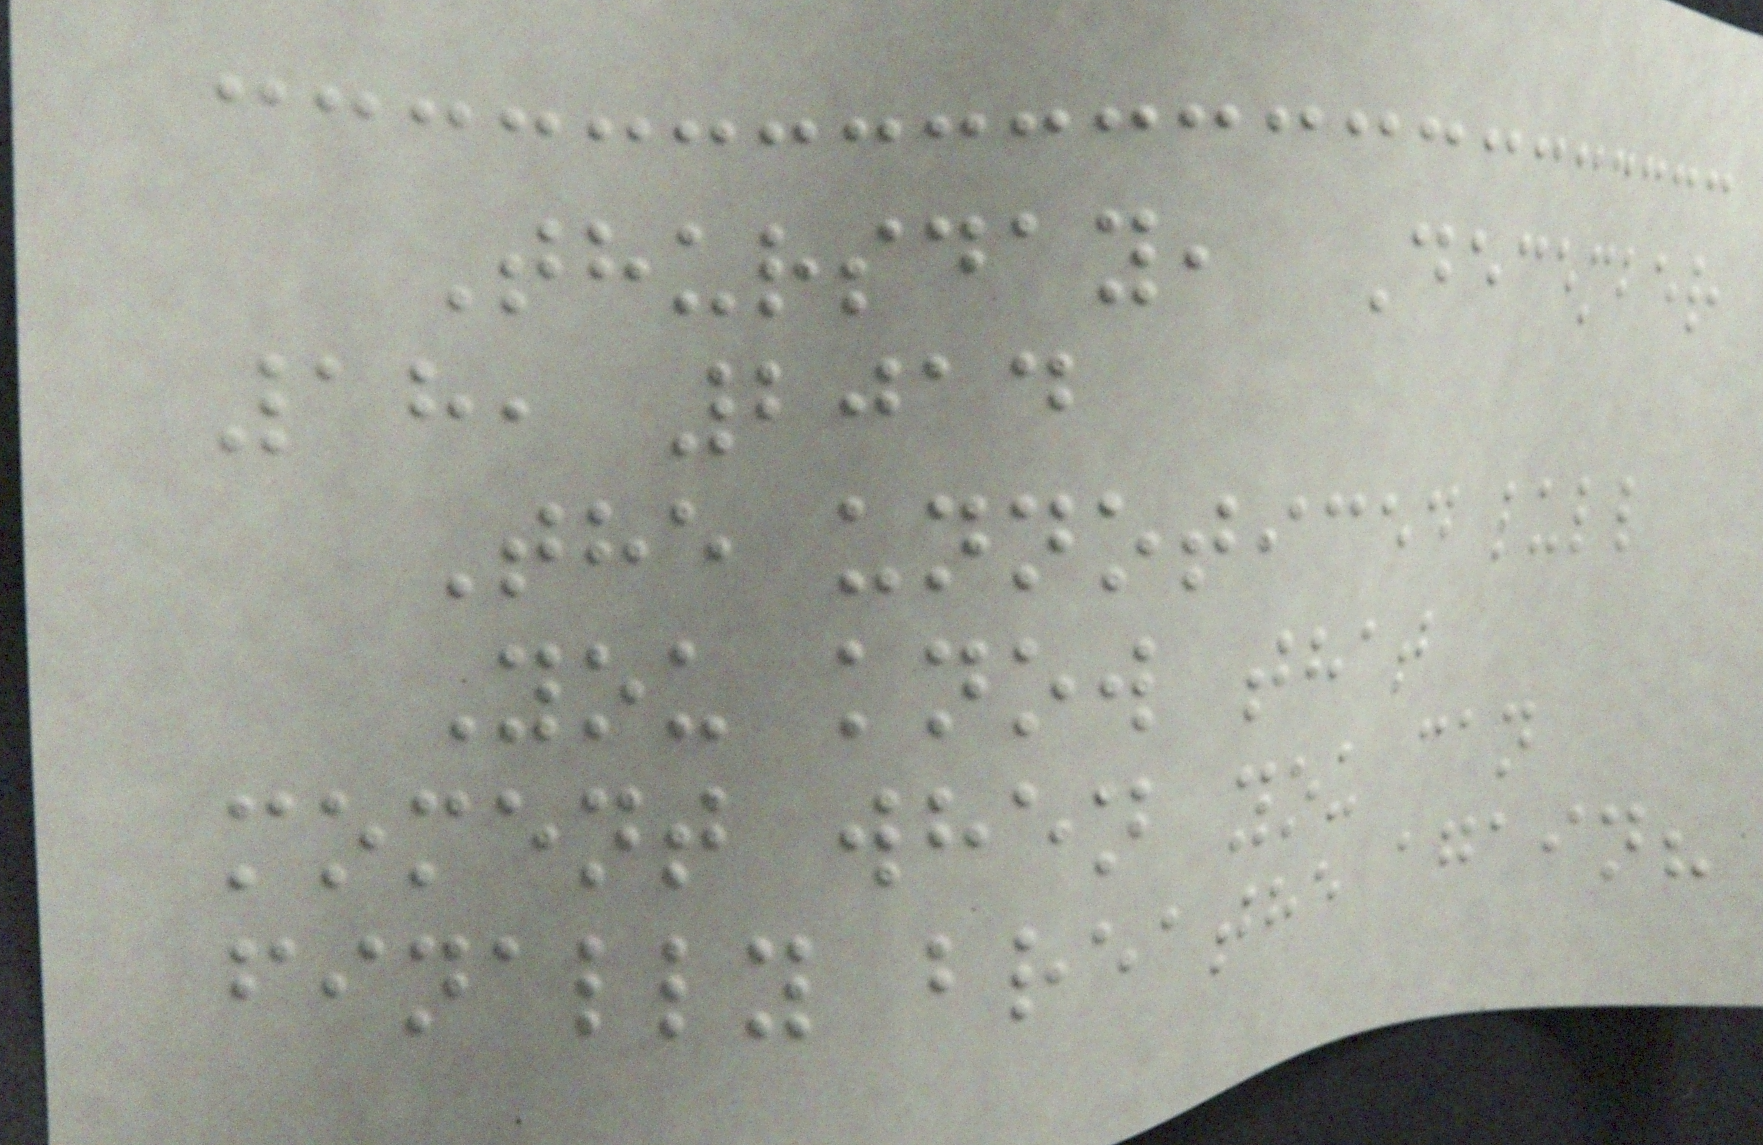Thursday, December
18, 2014
The unnoticed lull
You know that
moment when you can
finally breathe again?
